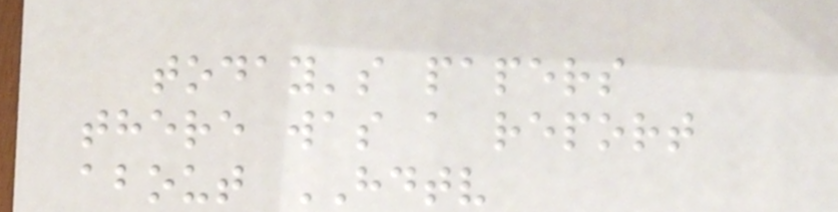today's papers
there was a report
about HDTV
